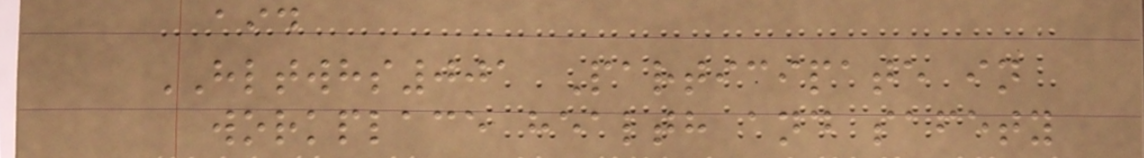aid
HLTWHS001 Participate in
workplace health and safety
